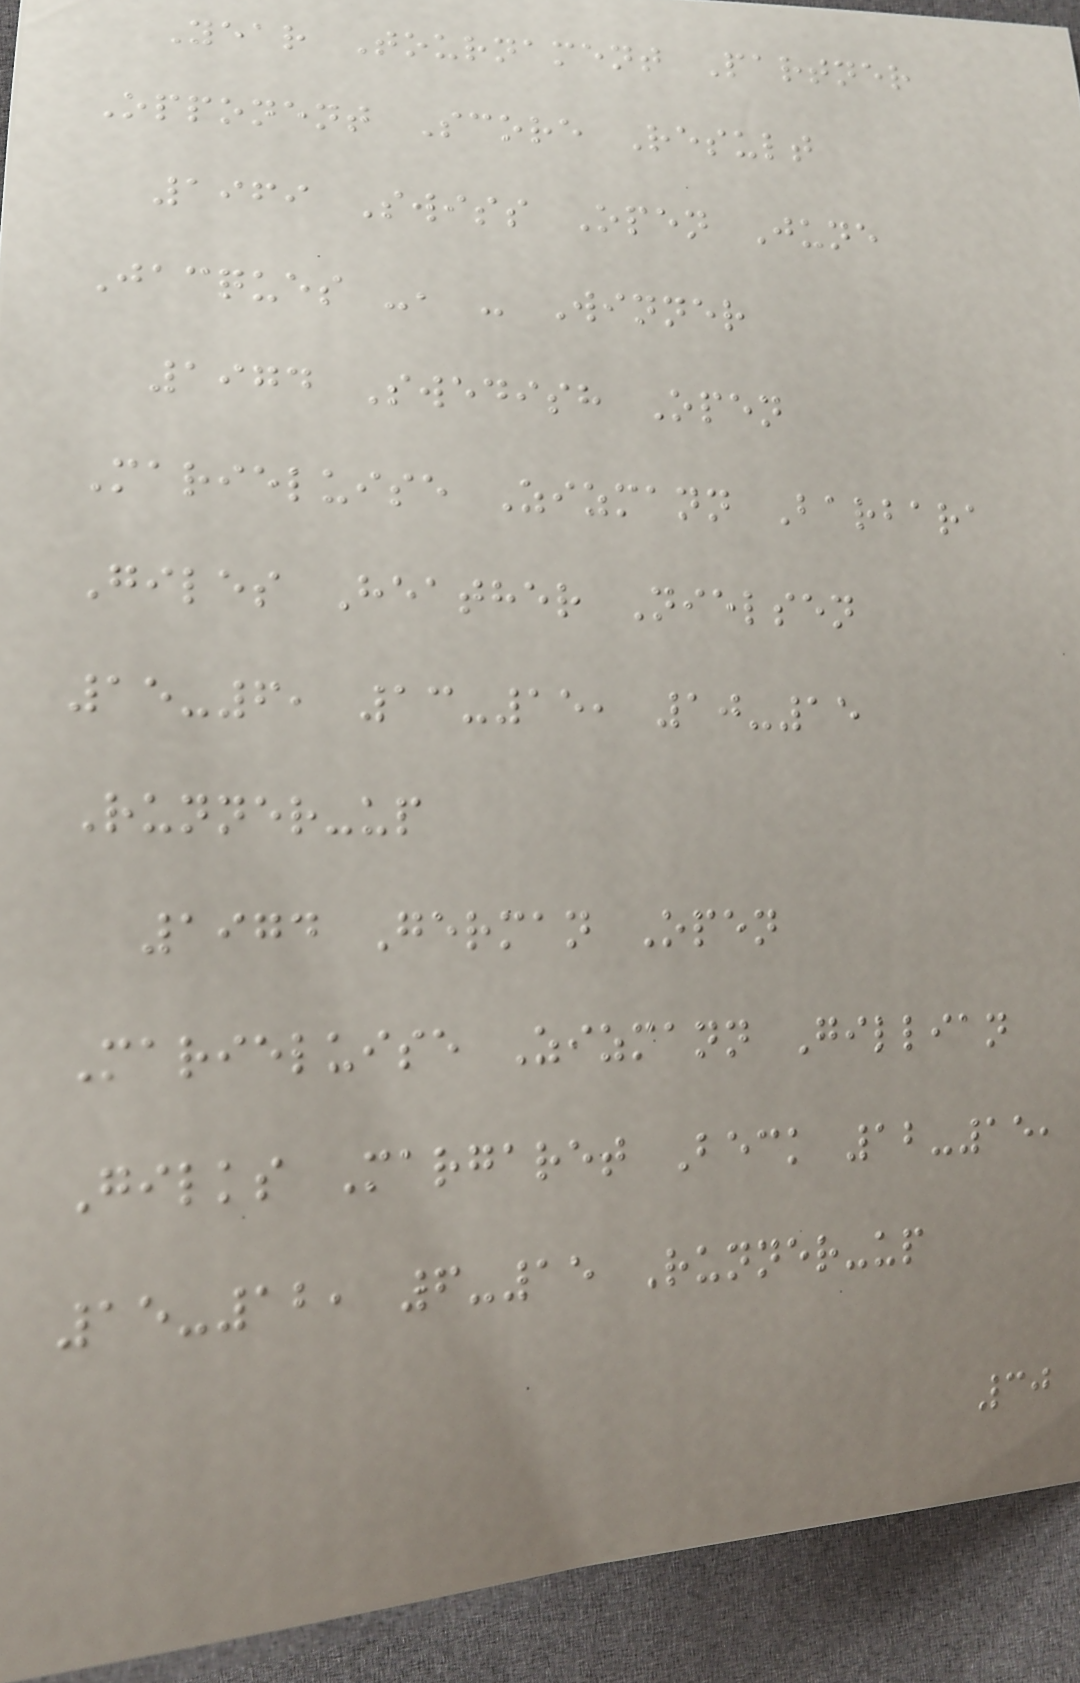Year Tournament Partner
Opponent Score Result
1969 Swiss Open June
Jacques -, - Winner
1974 Swedish Open
Marieluise Zizmann Barbara
Giles Heather Nielsen
15-6, 13-15, 10-15
Runner-up
1974 German Open
Marieluise Zizmann Gillian
Gilks Margaret Beck 12-15,
15-12, 6-15 Runner-up
30
